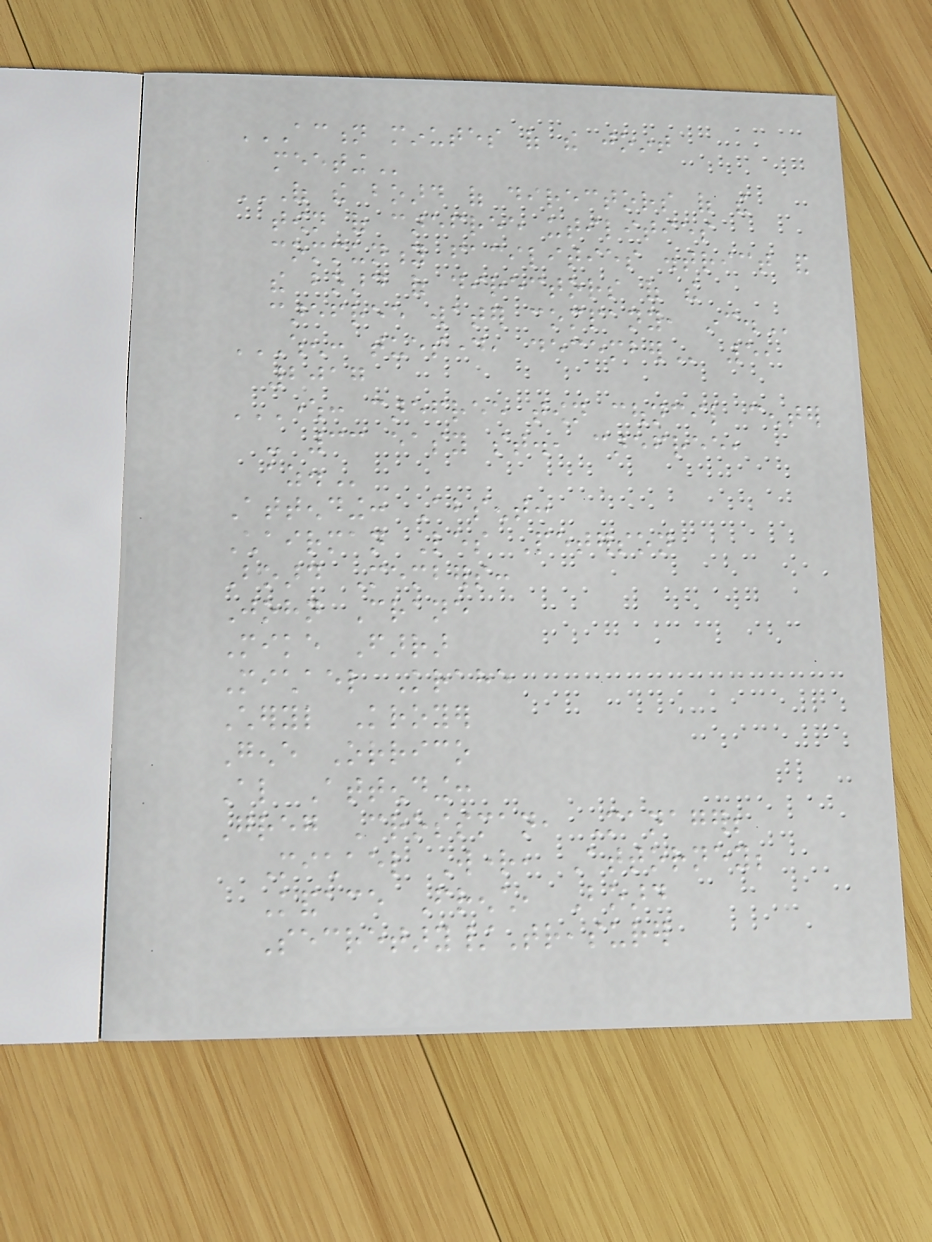ACTION MINUTES OF THE JOINT
MEETING
OF THE BOARD OF DIRECTORS OF THE
TOWN OF CAREFREE UTILITIES
COMMUNITY FACILITIES DISTRICT AND
THE BOARD OF DIRECTORS OF THE
CAREFREE WATER COMPANY, INC.
WHEN: TUESDAY, DECEMBER 5,
2017
WHERE: CAREFREE TOWN COUNCIL CENTER
- 33 EASY ST., CAREFREE,
AZ.
Attending: Absent:
Chairman Les Peterson
Board Members:
John Crane
Mike Farrar
Michael Krahe
Cheryl Kroyer
Gene Orrico
Also Attending:
Greg Crossman, Manager;
Michael Wright, Attorney;
Kandace French, Board
Secretary/Treasurer
